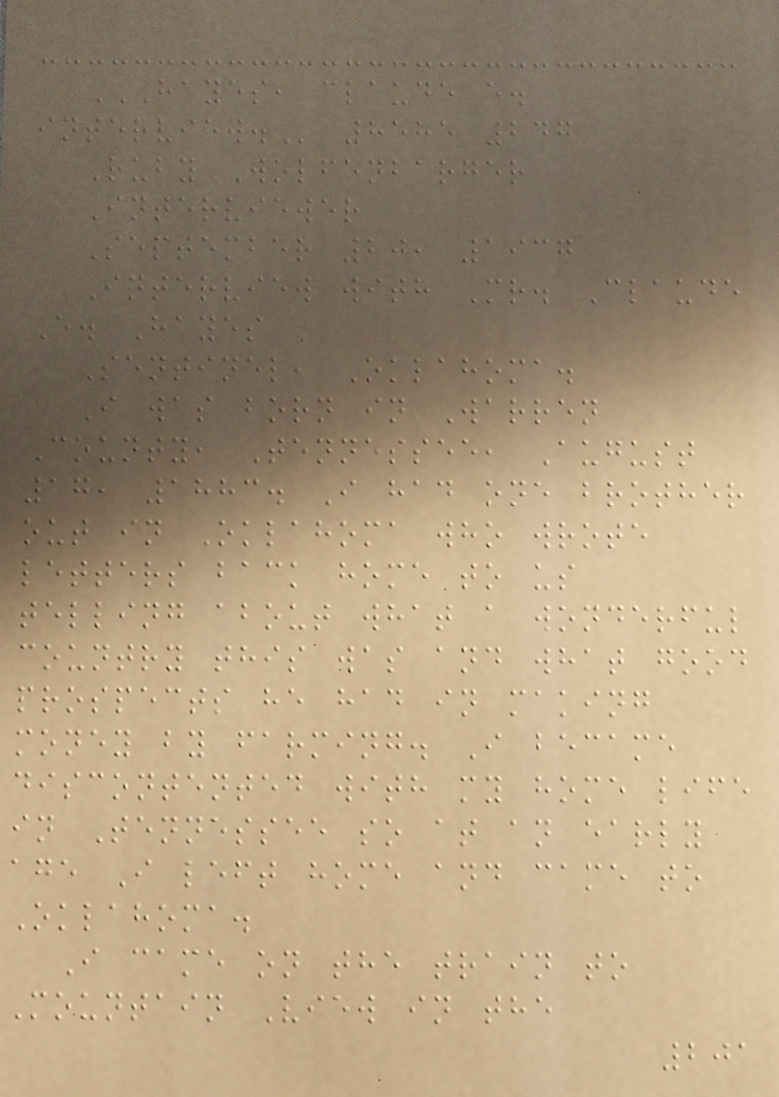HAYES, CLAUDE E.
INTERVIEW. 8585 247
Ruby Wolfenbarger
Interviewer
September 20, 1937
Interview with Mr. Claude
E. Hayes
Sentinel, Oklahoma.
I was born in Warren
County, Tennessee, August
17, 1883. I had one brother
out in Oklahoma who wrote
letters back home to us
telling about what a wonderful
country this was and what good
prospects he had in making
money by farming. I became
discontented with my home life
in Tennessee so at an early
age I left home and came to
Oklahoma.
I came on the train to
Mountain View in the
201
